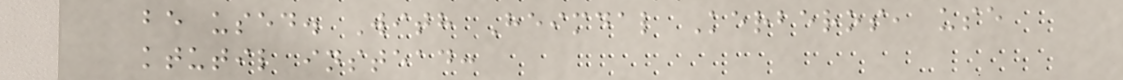be used. With Heimdal Kerberos, use
ktutil instead:
